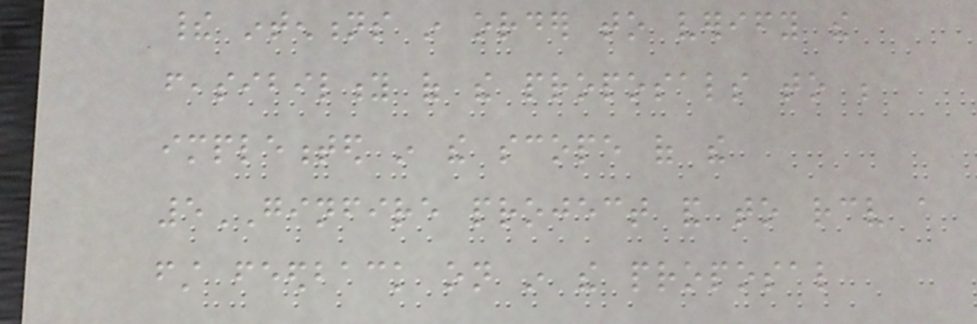their intentions in order to verify the
feasibility of the proposals to be
implemented in the scope of the
5GINFIRE project and to receive a
first feedback on in the proposal
